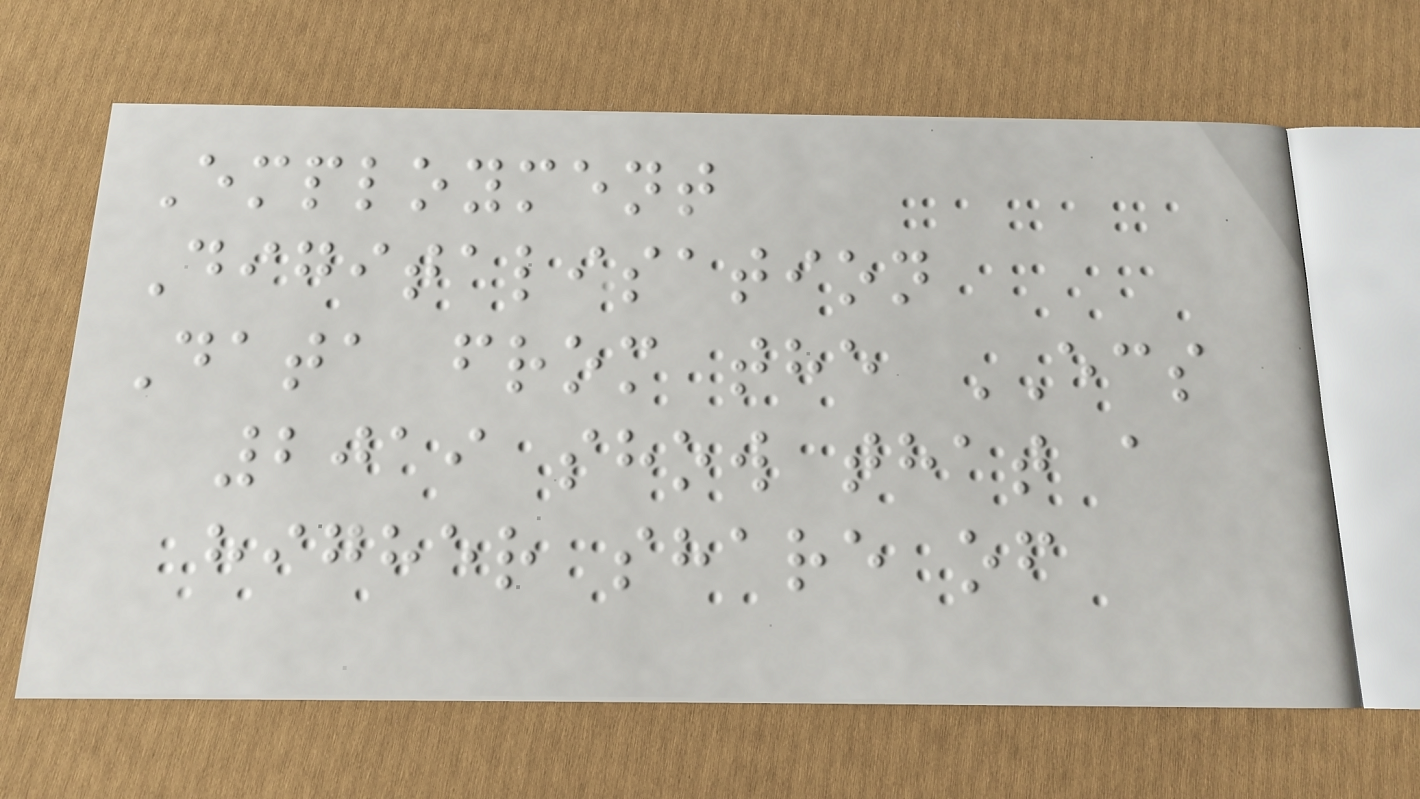Employment
Digitalisation
Data from the ECS
2019 show that a
higher share of
